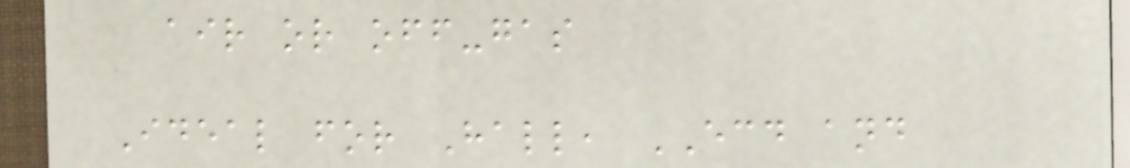air or off-gas
Ideal for Hall, ECD and
